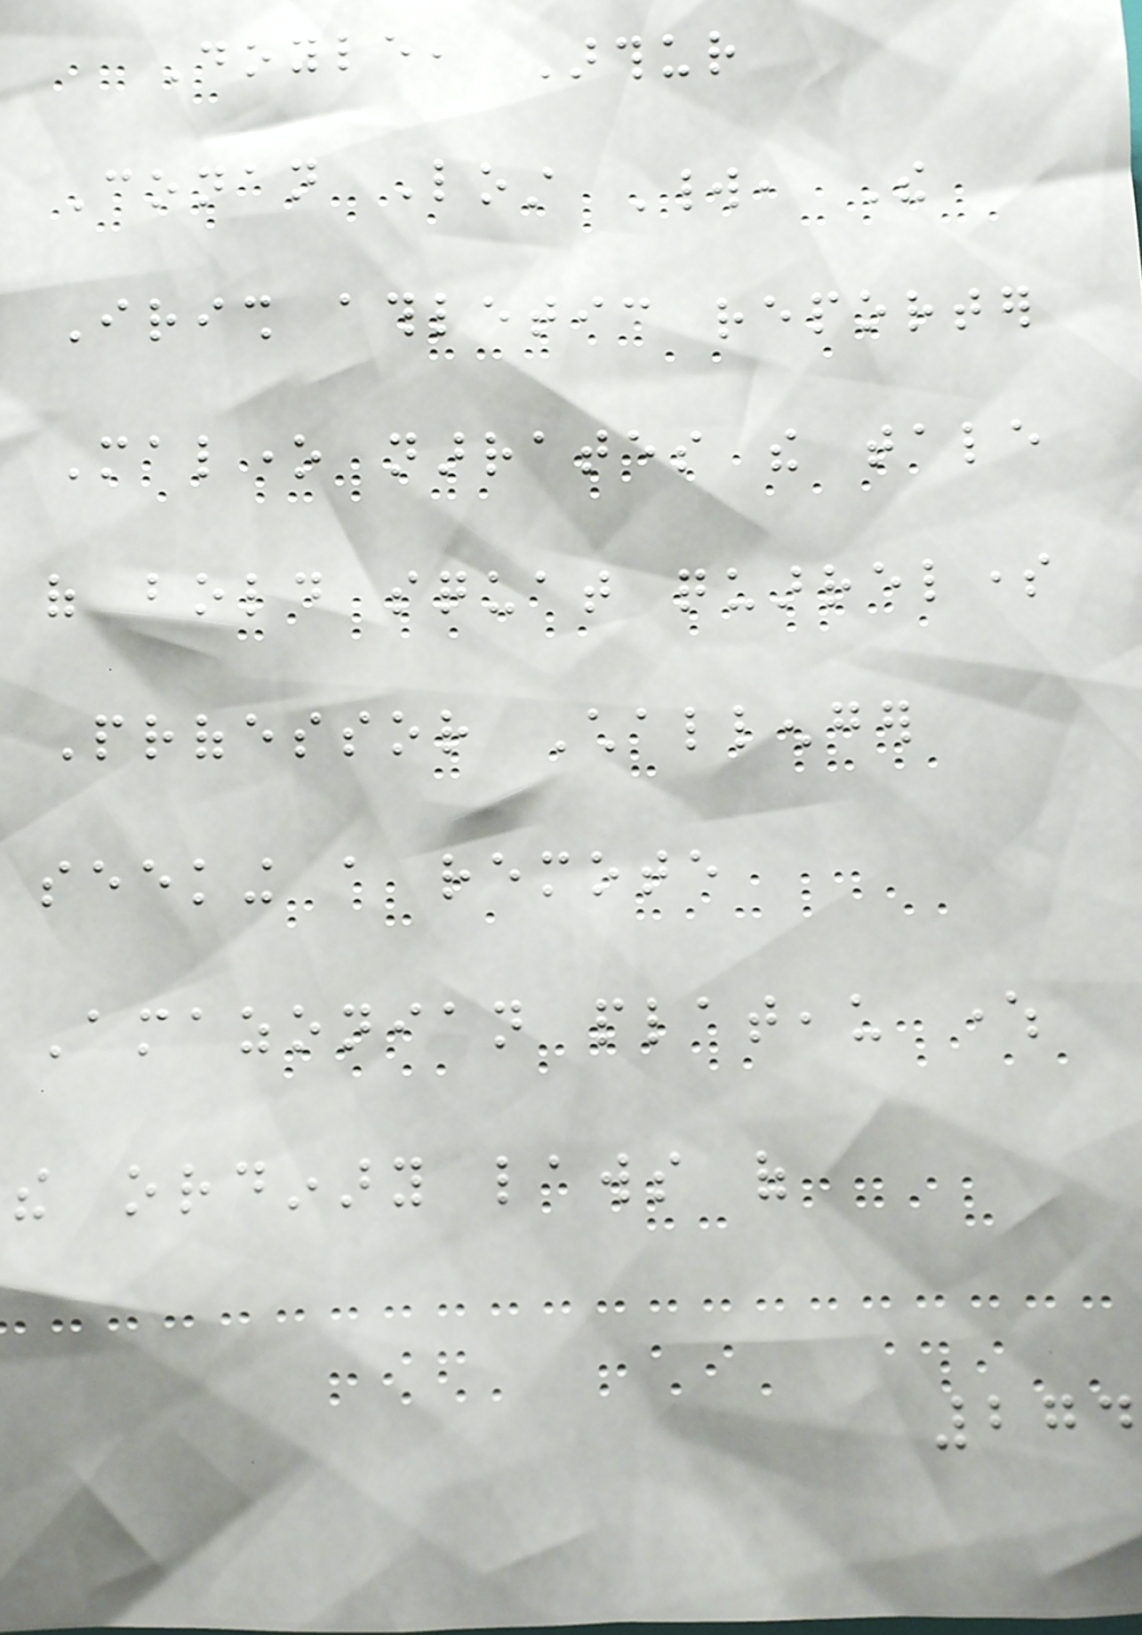Doyle, Arthur
Conan Lost World, The
Irish athletic reporter
Malone narrates the tale
of bold squat quarrelsome
Professor Challenger
seeking a remote
Amazonian plateau where
the ordinary laws of
274
